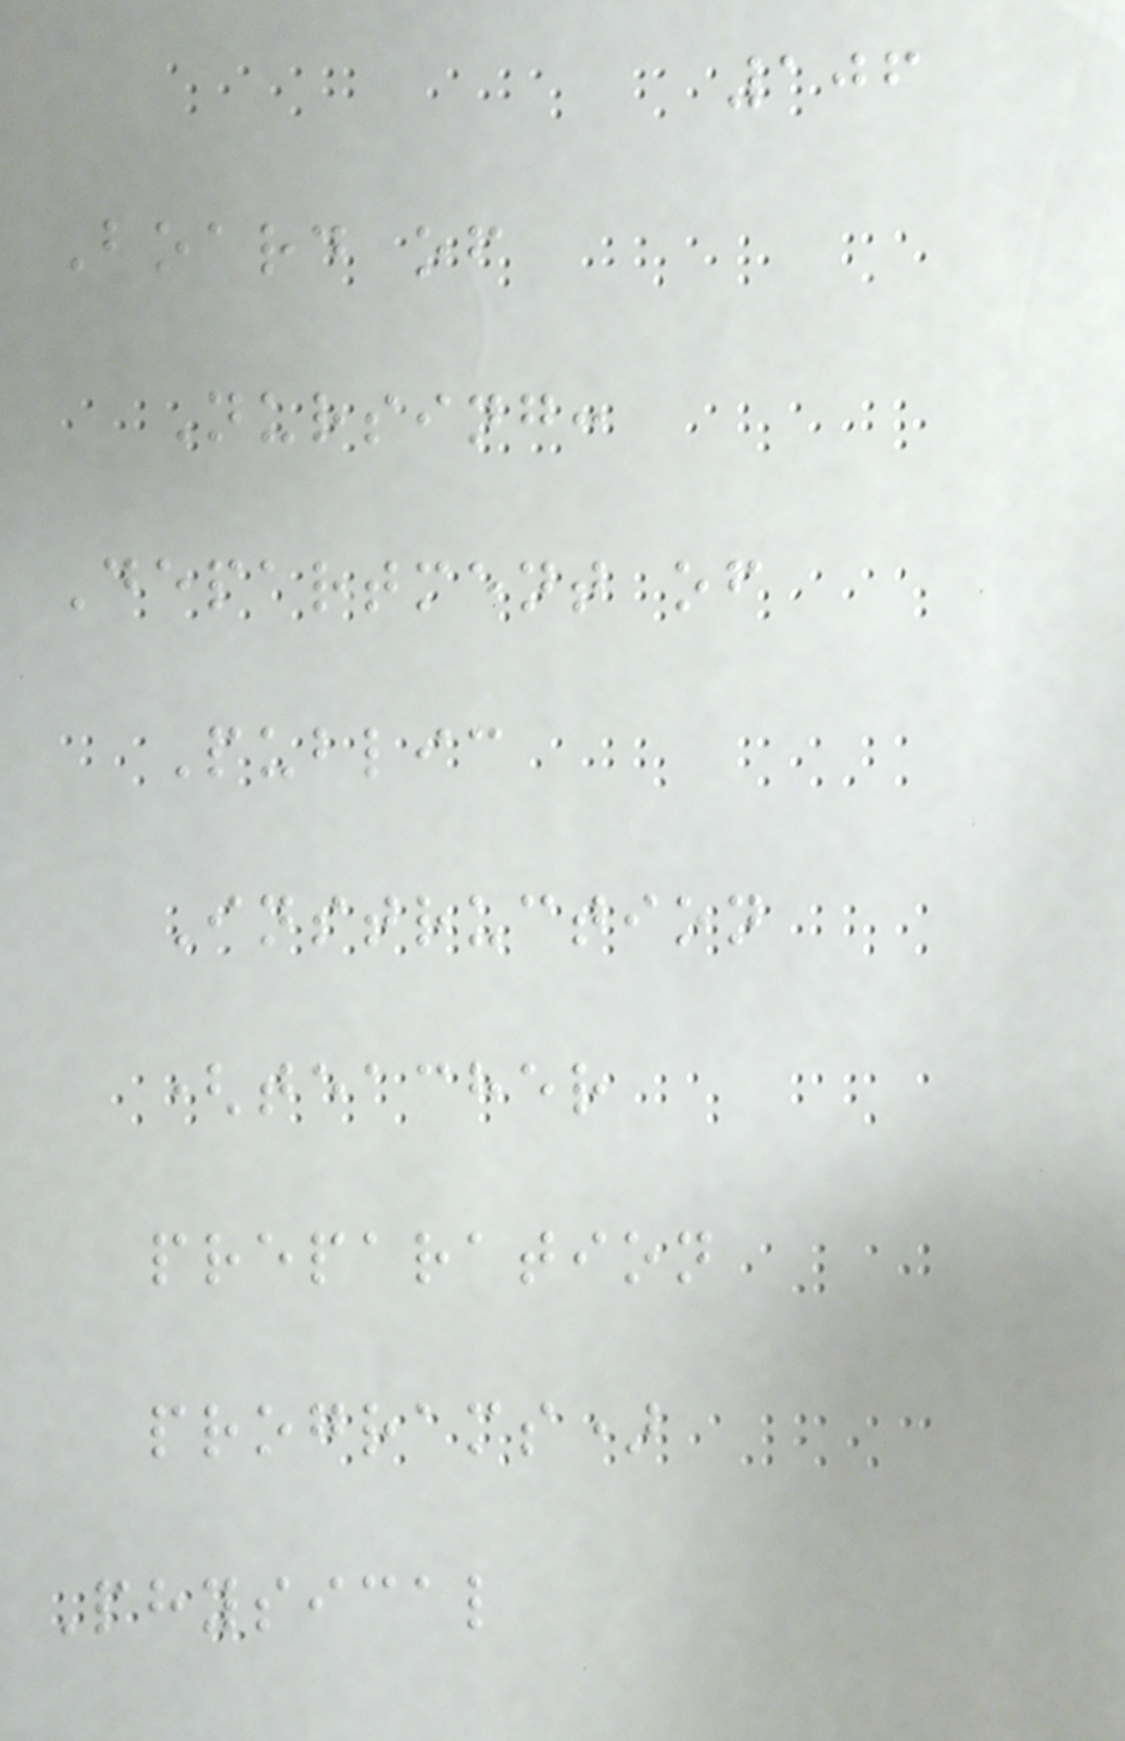106
Board of
Nursing:
Department of
Public
Instruction
(teacher
preparation
programs)
Physical
